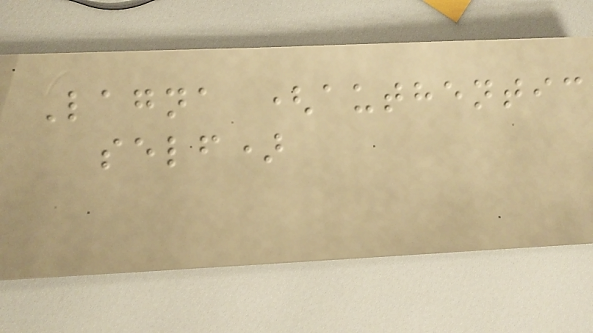Lagna (authentic
self)
